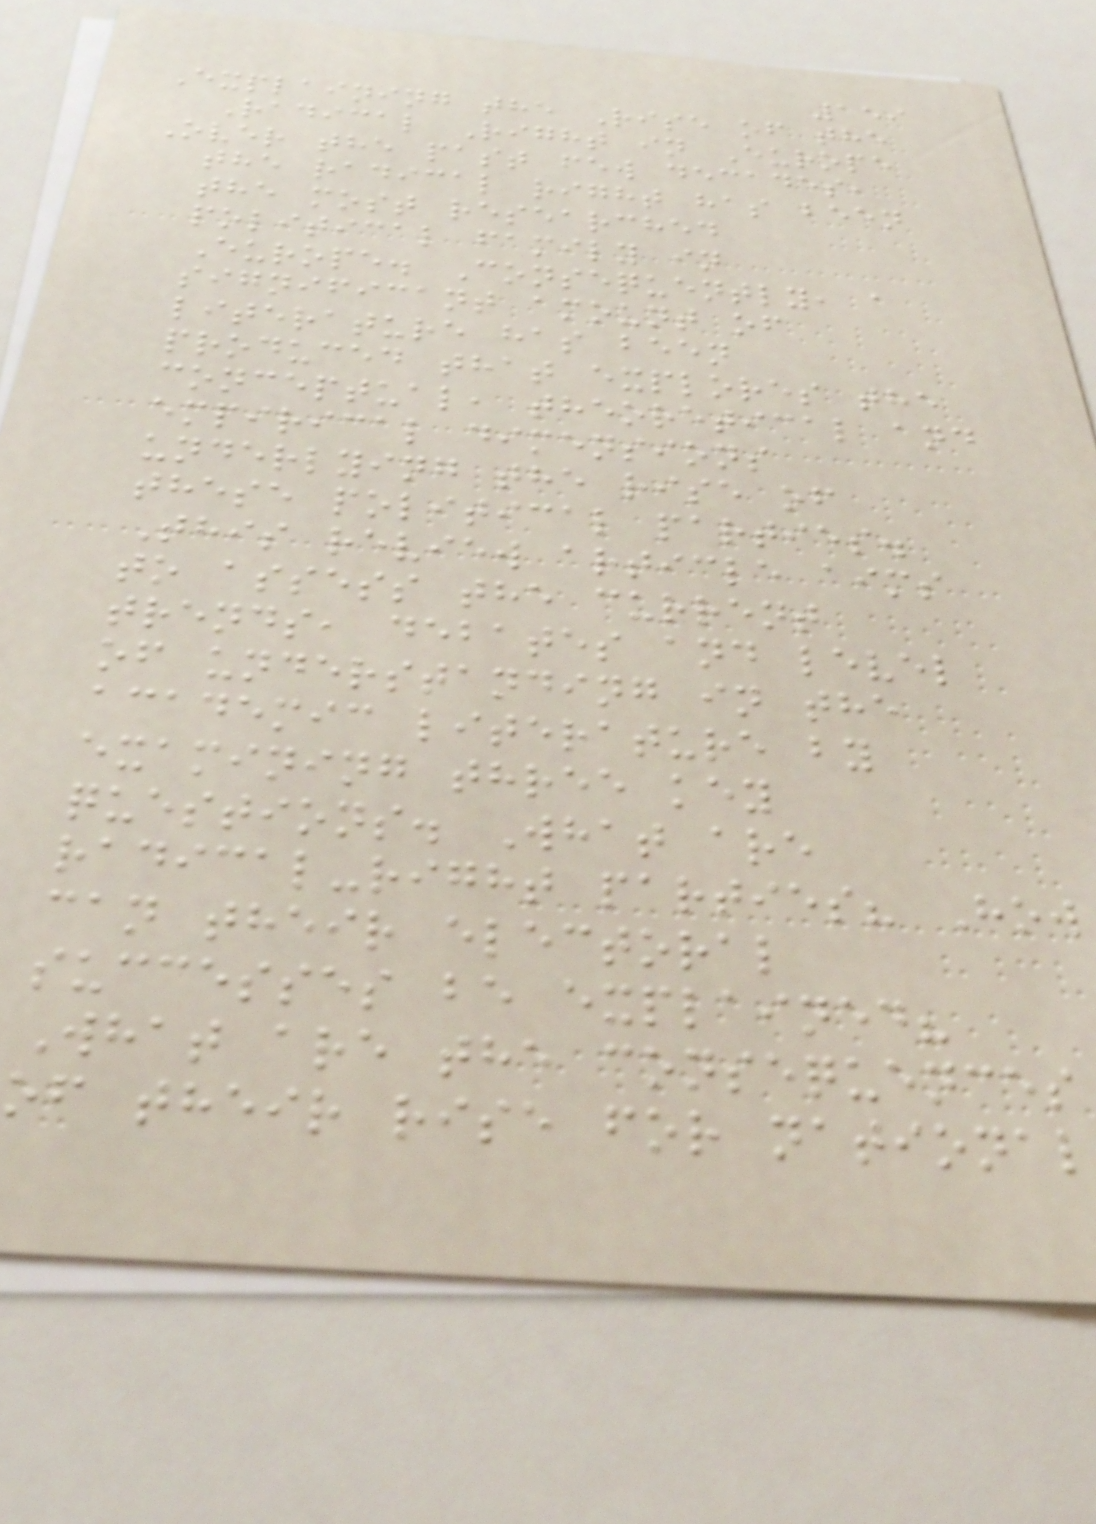159
Explaining the Rise of the
Radical Right in Europe
Over the past few decades,
the radical right has been
the most researched
political family in
Europe. Consequently, a
significant amount of
literature has been
produced that explores the
conceptual, theoretical and
empirical dimensions
underlying the rise of
these political parties.
This review article aims
to assess the current
trends, debates and level
of understanding in the
academic literature by
examining three key
questions. What are
radical-right parties? How
can their electoral
successes be explained?
What are the consequences
of their rise for national
